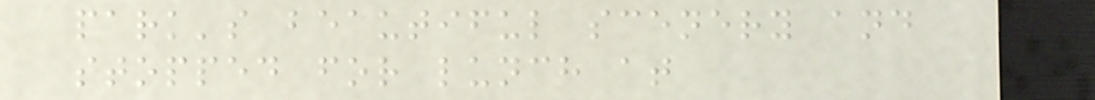park's beautiful scenery and
stopped for lunch at
